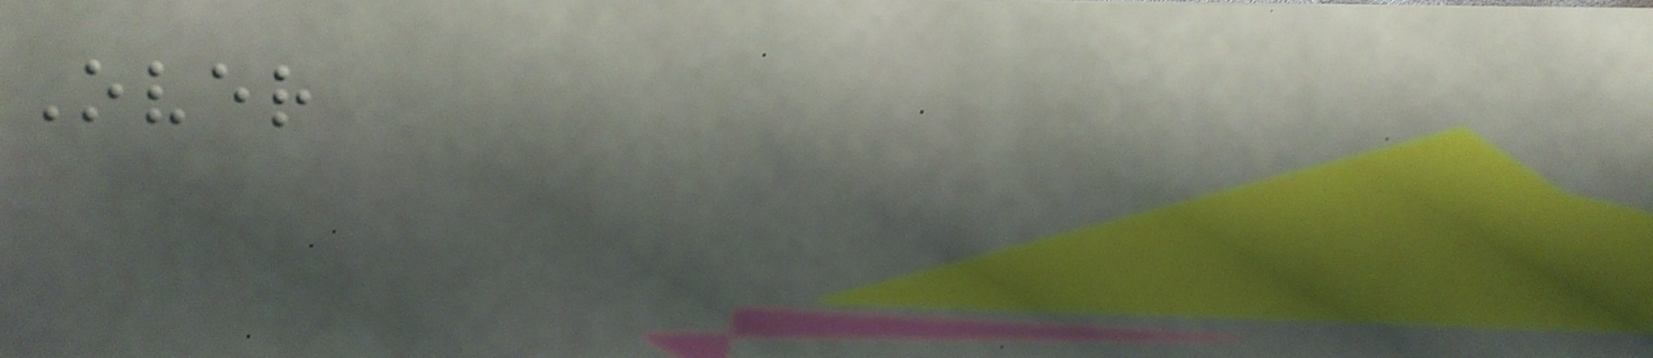Over
